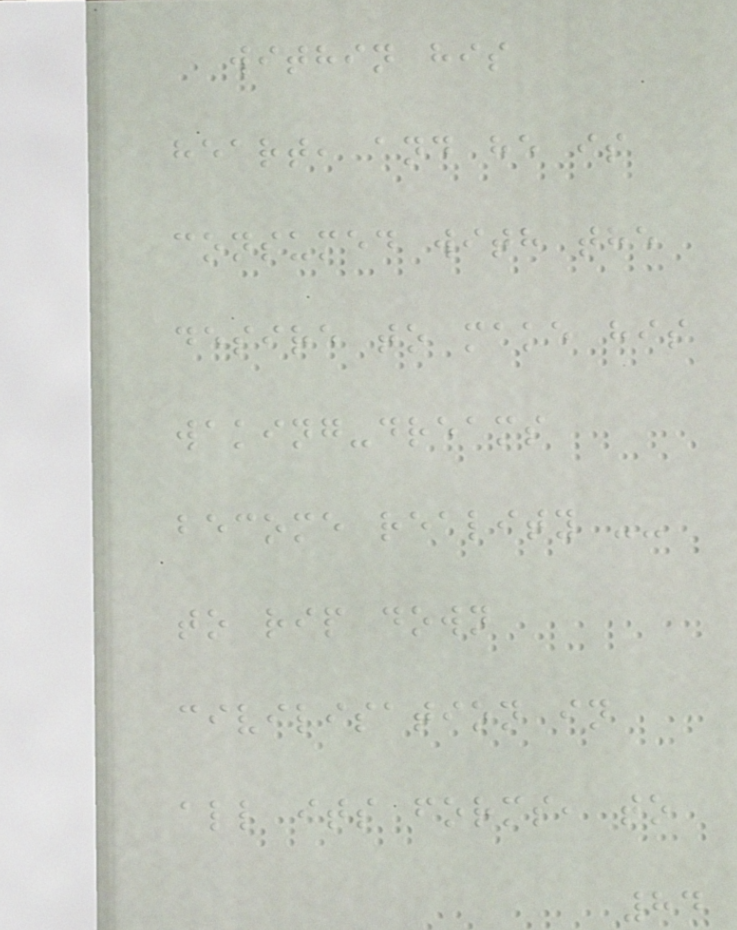within his
heart, and he is
consumed with the
desire to make his
waking-dreams
become reality --
to rip down
civilisation in
all its forms, to
84
